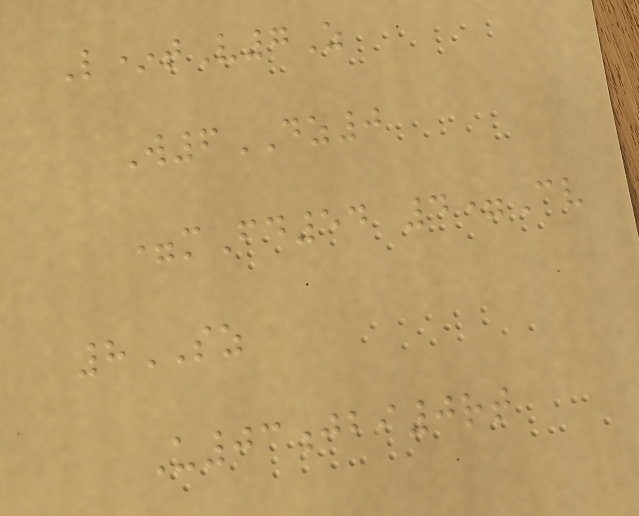L*tV7Z
W6DZ0
=mFd54 4=Cv
8SZ
U03jbi0rt
